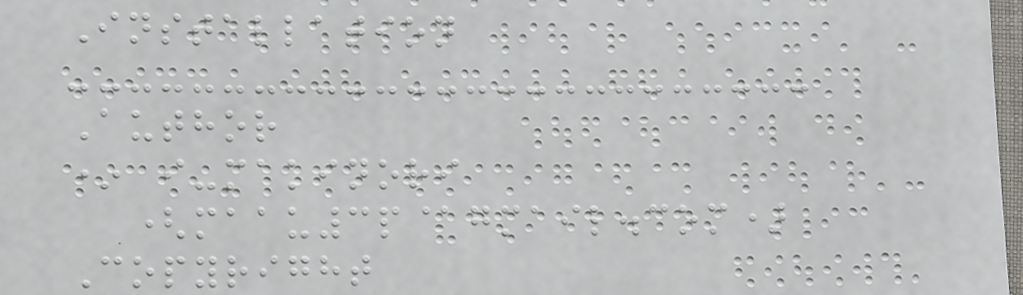Installation
Author
* i-makinori
(maau3p@gmail.com)
Copyright
